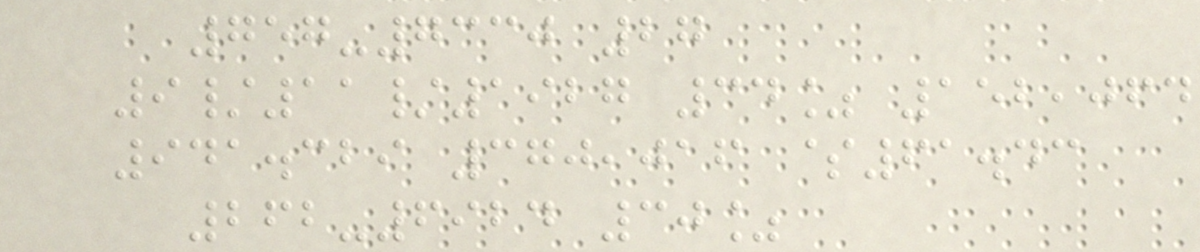757-7330 27
9/11/1927 34% 152,064
941.329 370,016 $61.43
262-6924 30%
